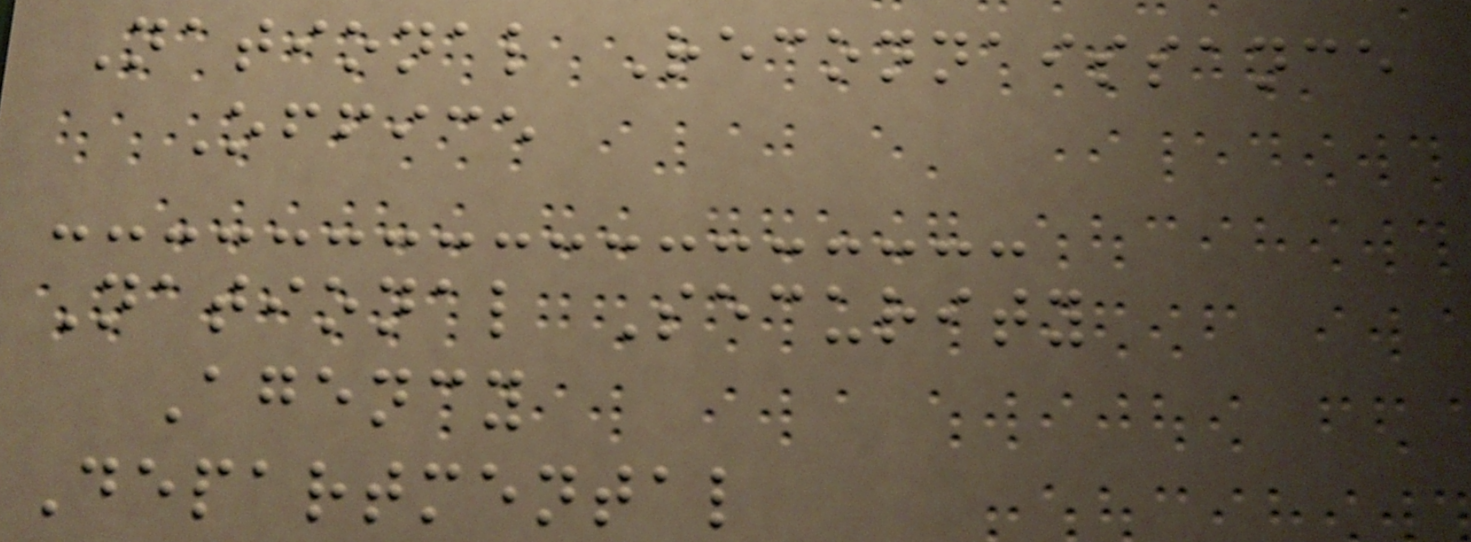National Reconnaissance
Office
National Security
Agency
Departmental
